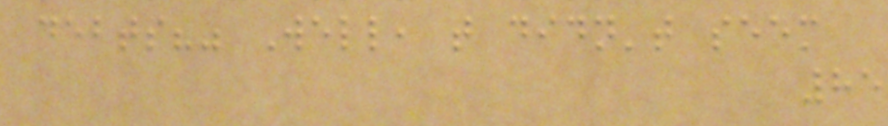debts?" Well, that didn't seem
85
